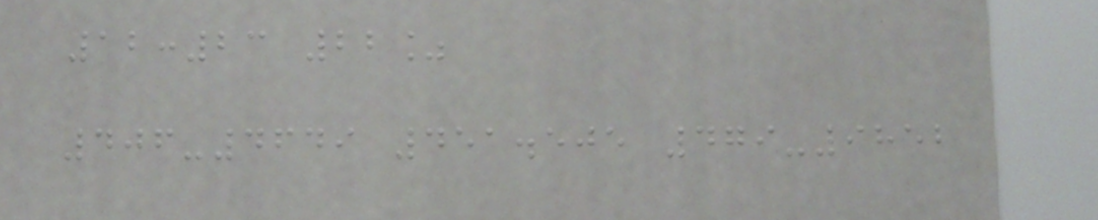12:23 22%
406-4649 451.505 479-9852
